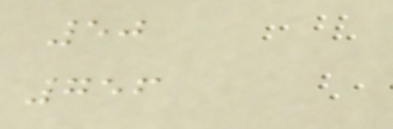50
756
